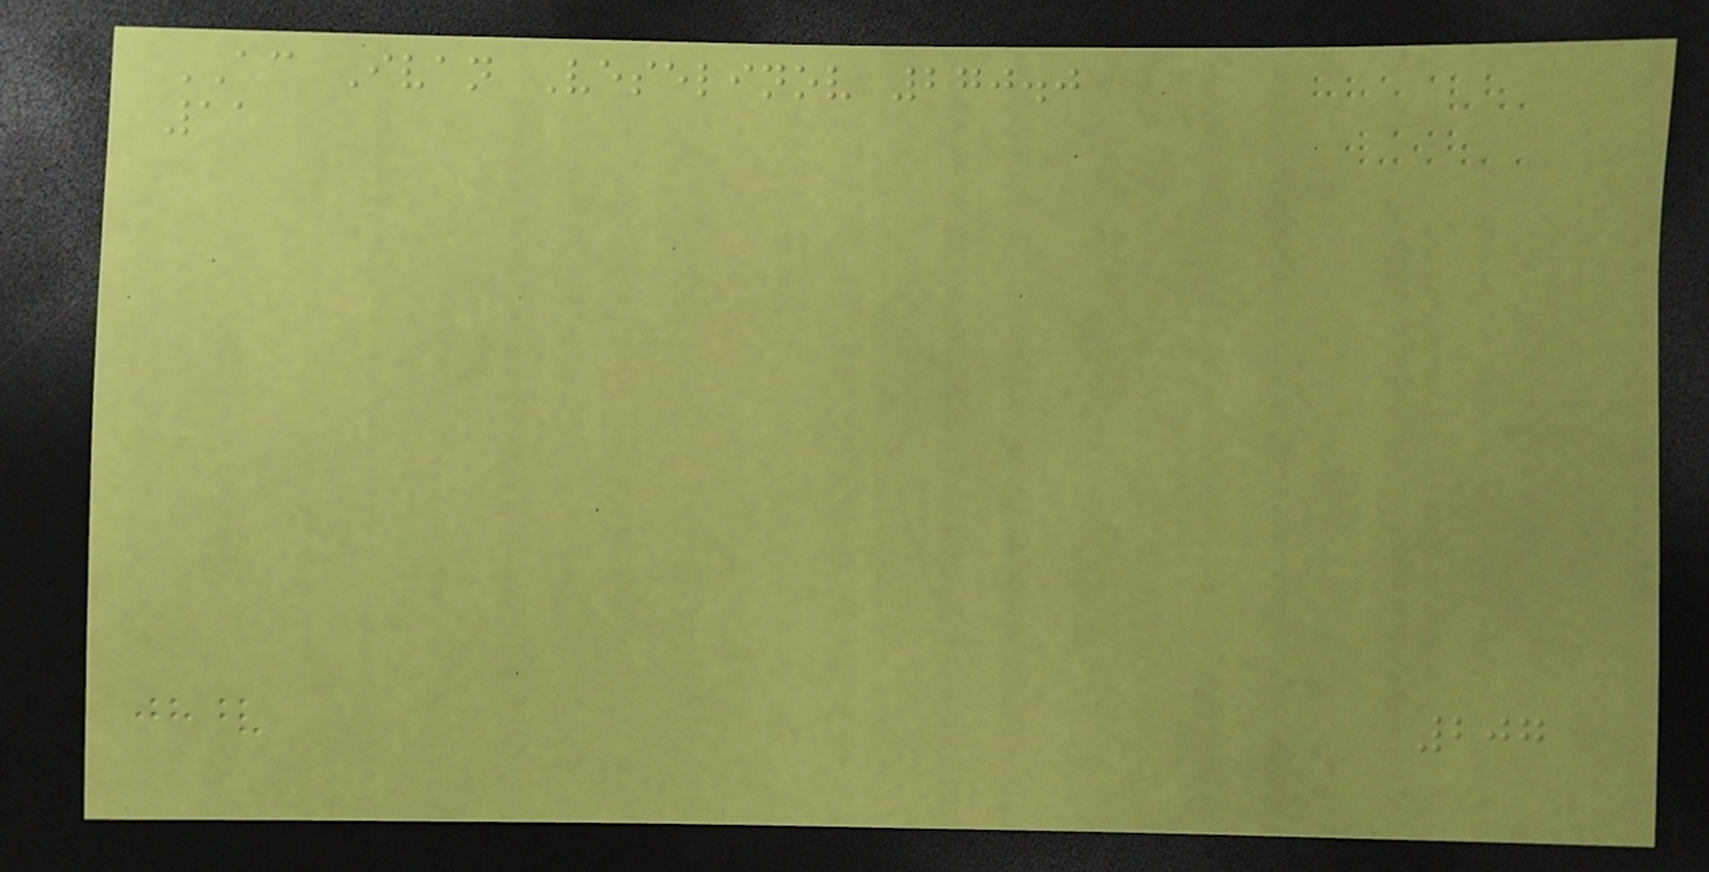AC Ivan Veselinov 270.0
11
207
